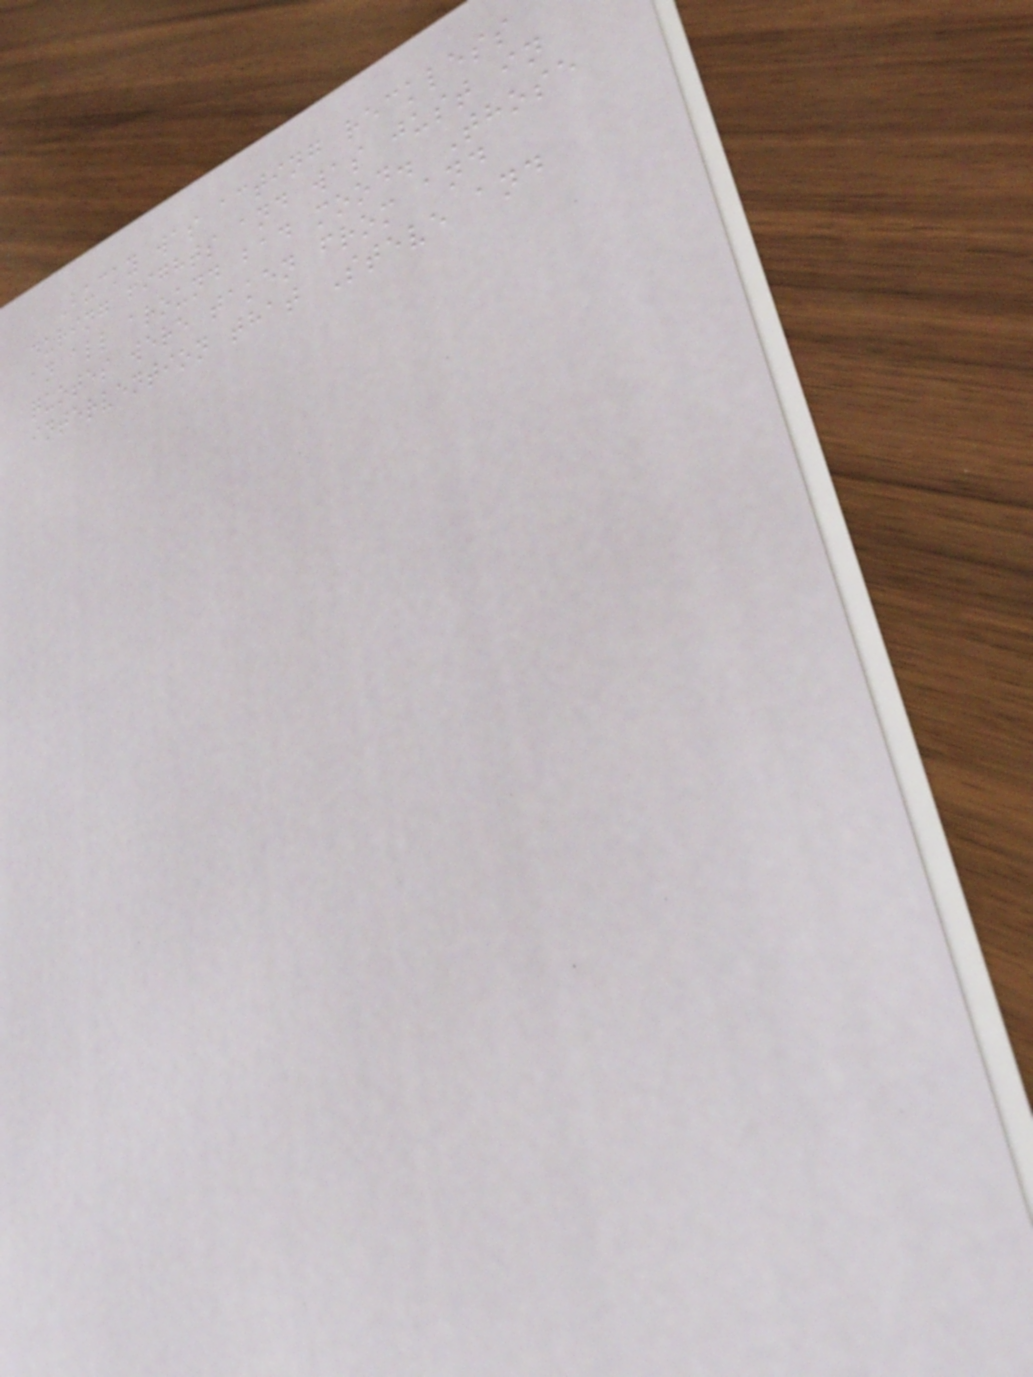Bucky was acting reckless
during fights and was just in
an all around bad mood. Those
quotes were taken from and
intervention that Steve and
